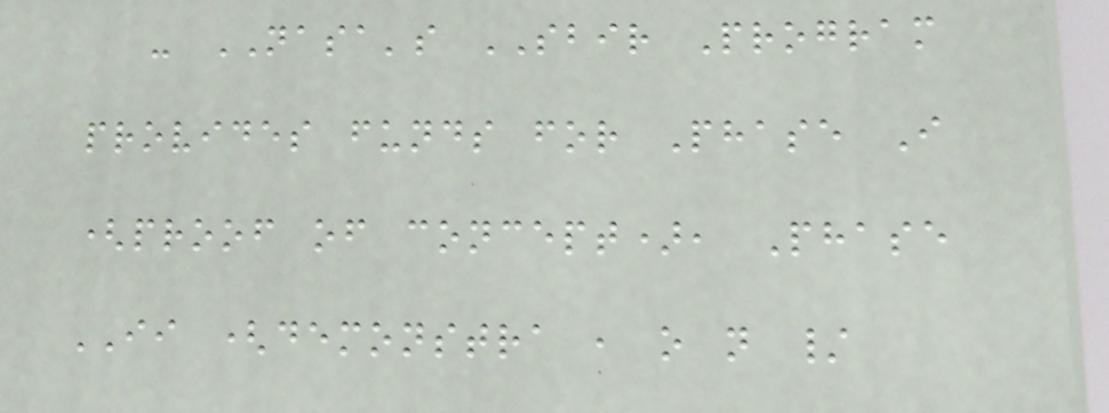- NASA's SBIR Program
provides funds for Phase I
(proof of concept), Phase
II (demonstra , o n /
